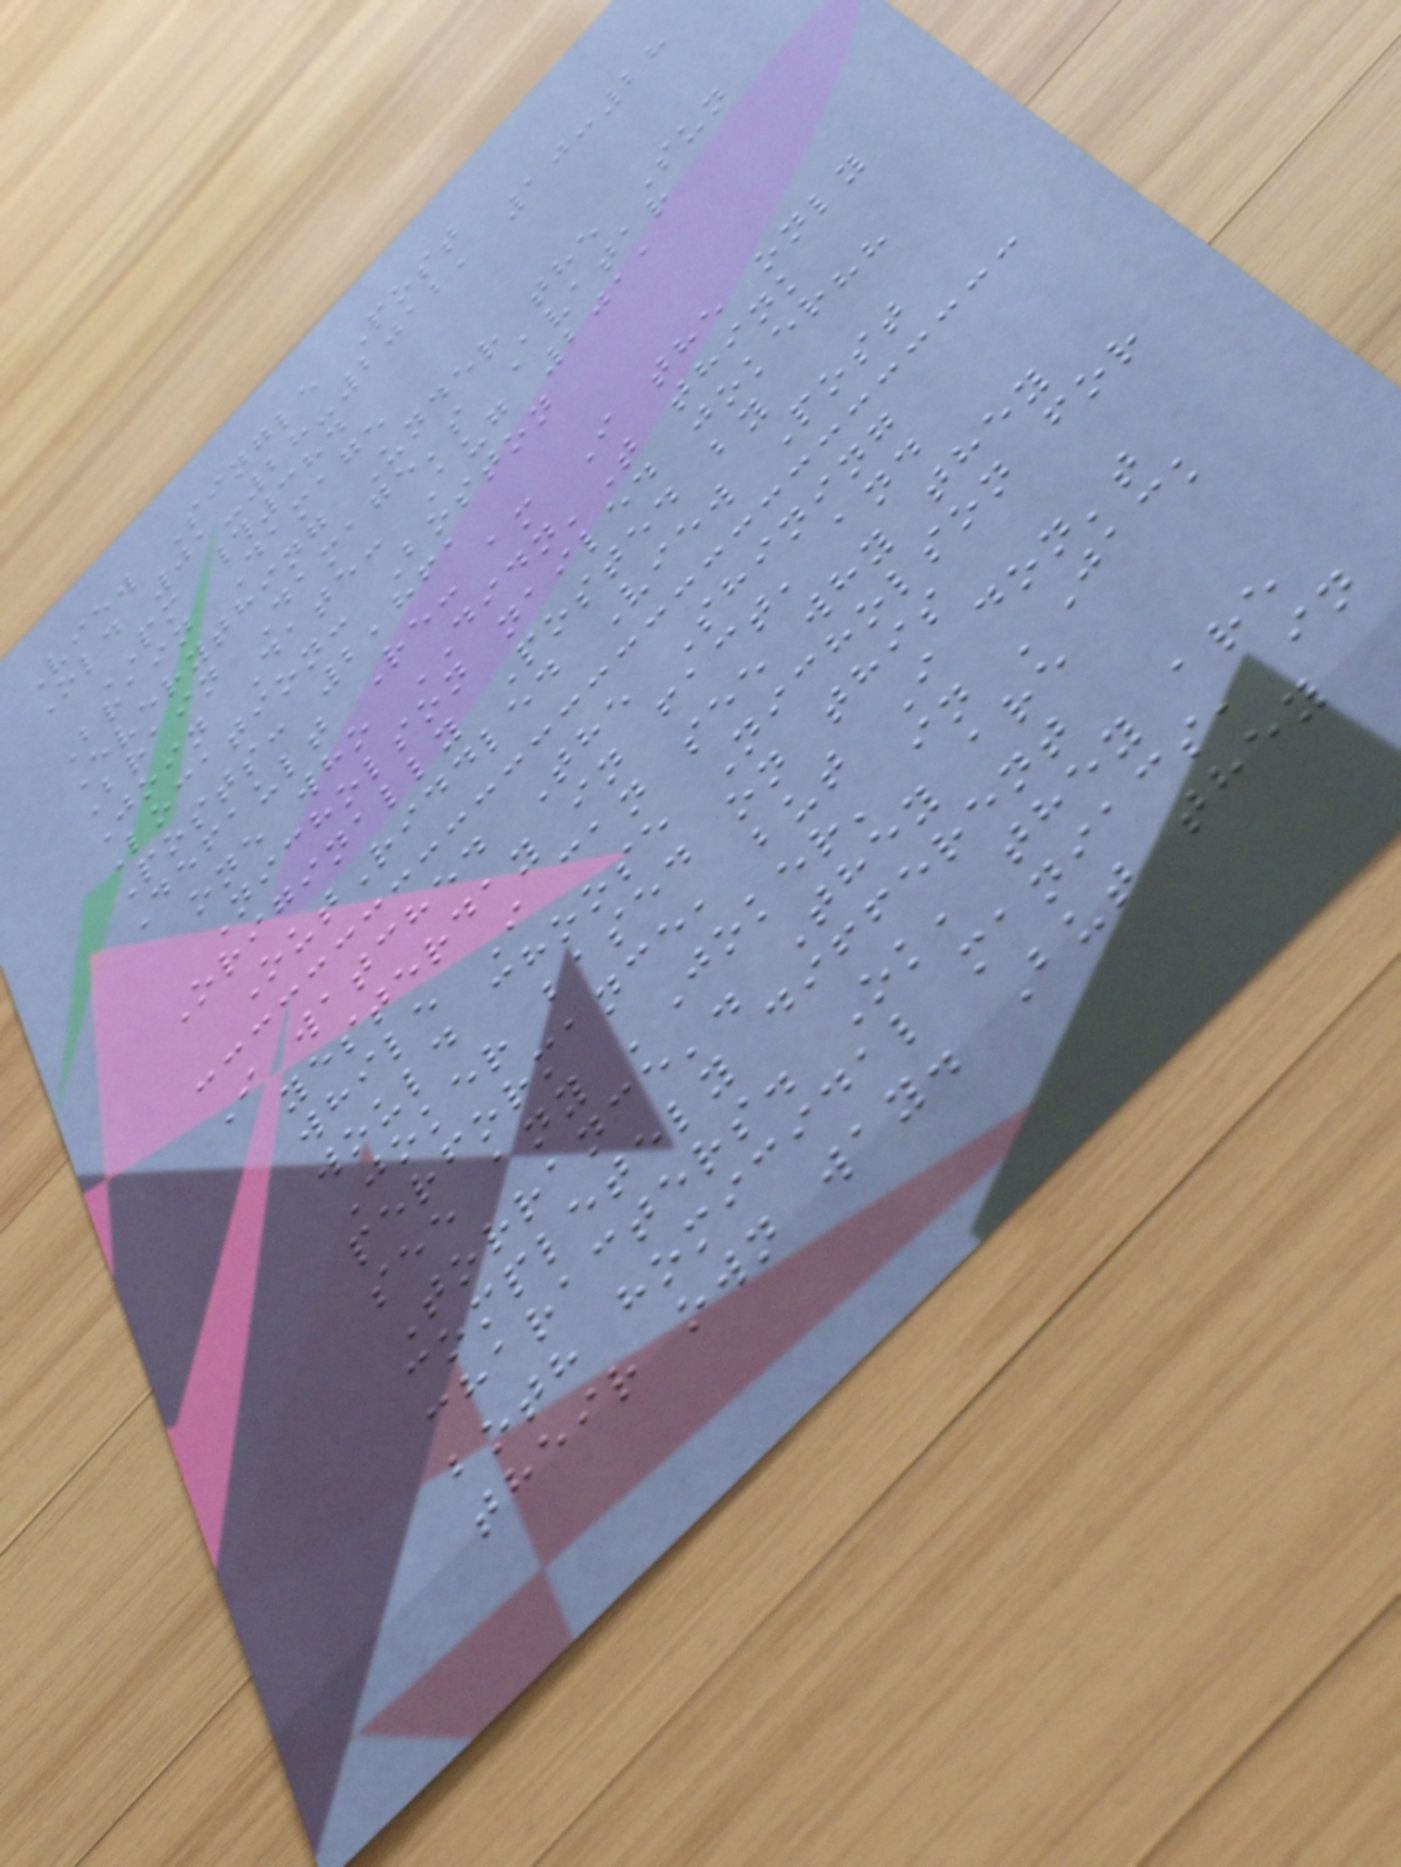View Single Post
Old 01-28-2012, 10:28
PM #384
Brain Damage
Everything Under the Sun
Brain Damage's Avatar
Join Date: Aug 2011
Location: Boston
Posts: 2,861
Default Re: am I the only
one who DIDN'T think
Nicholson nailed joker??
Originally Posted by
OutRiddled View Post
I watched The Shining
yesterday in fact, and
while I can see why they
would choose Nicholson for
Joker based on this
performance, but I don't
see any 'Joker' in 'Jack
Torrance'. They are
completely different
characters. Ok, they are
both homicidal maniacs, in
their own way. But they
